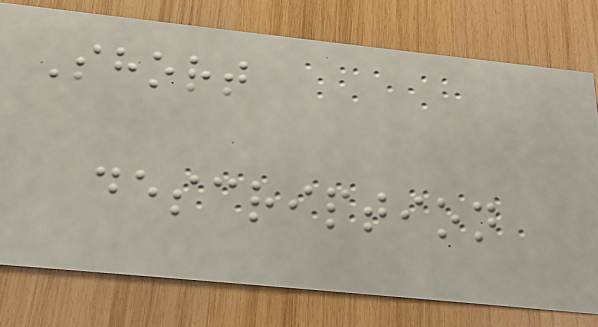Short
description
